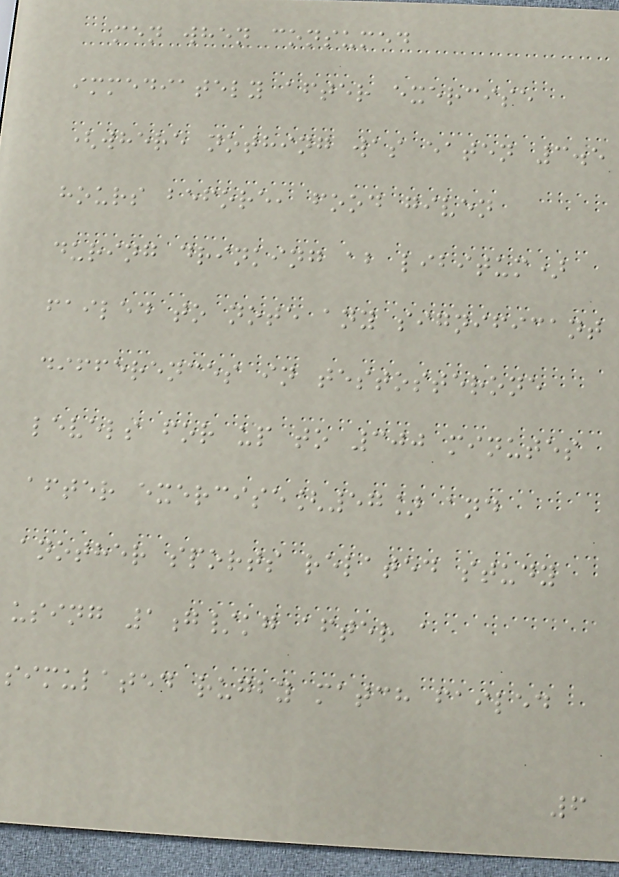men when consumed
immediately after exercise
(where nothing was eaten 3.5
hours before, food given
during drinking ab libitum)
failed to note any significant
differences in testosterone
levels for up to 300 minutes
after exercise[57] and
another sports related study
using 1g/kg after a
simulated rugby match failed
6
